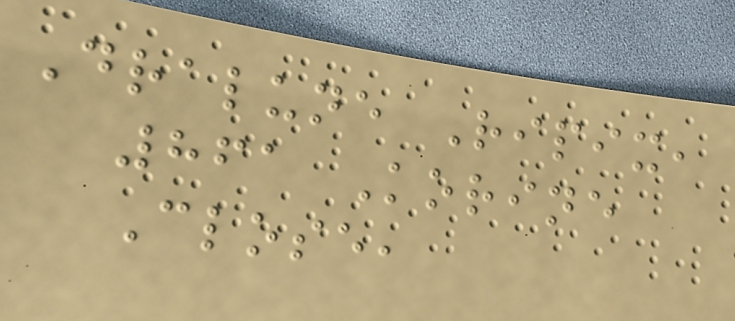Dralune Ripix,
861 Korine
Close,
